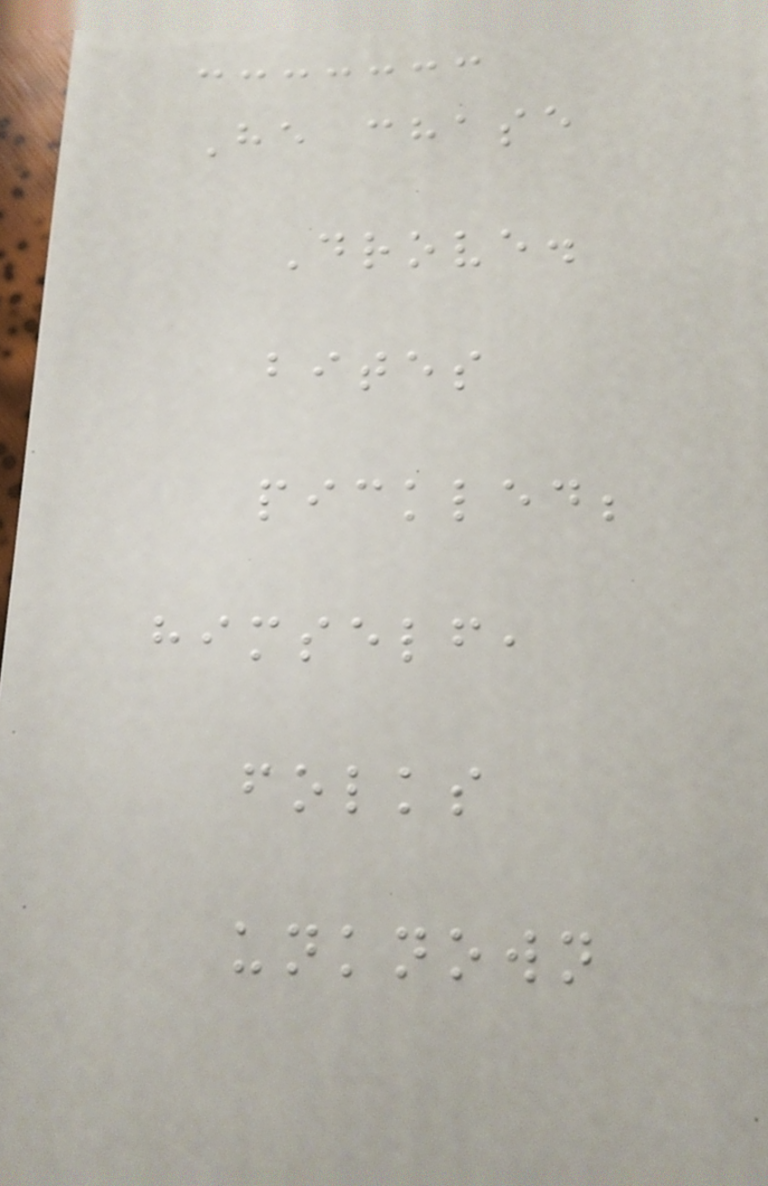He chase
Drove.
bites
pickled;
himself,
folks
unknown
